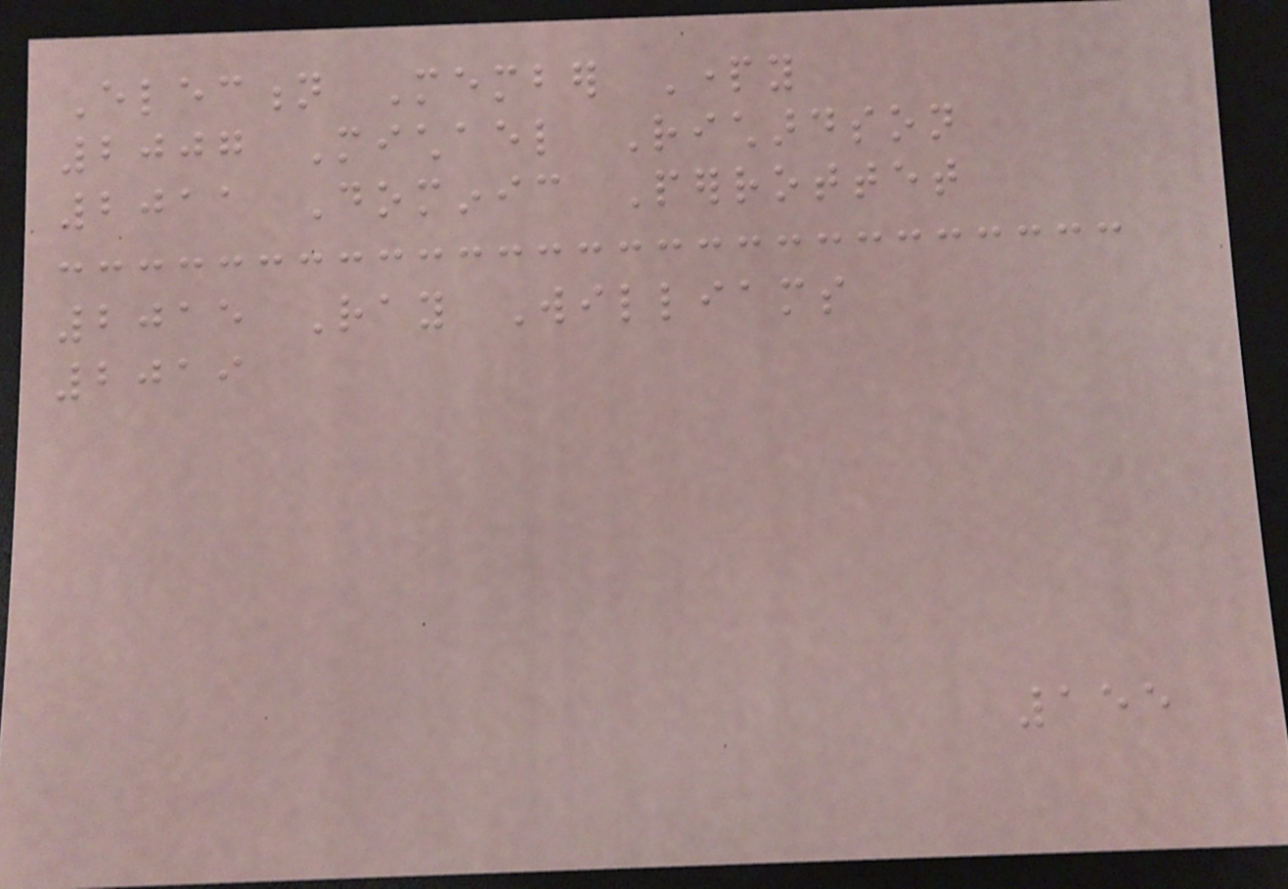Election Member Party
2007 Michael Richardson
2011 Dominic Perrottet
2015 Ray Williams
2019
155
